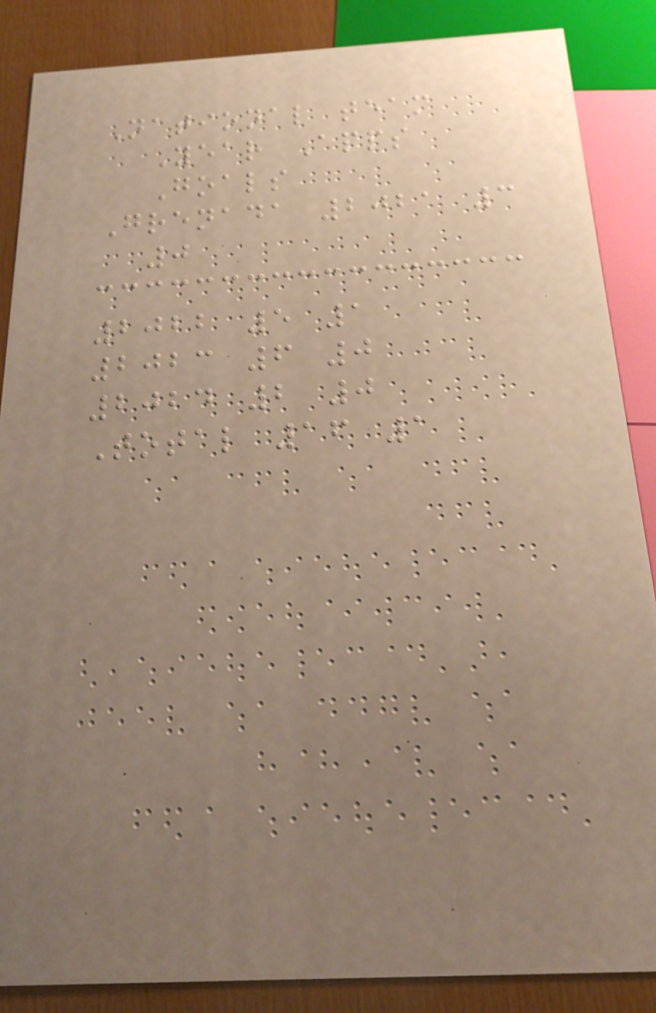National team
Year Apps
Goals
Grenada 2021 3
0
2022 5 1
2023 6 0
2024 2 0
Total 16 1
